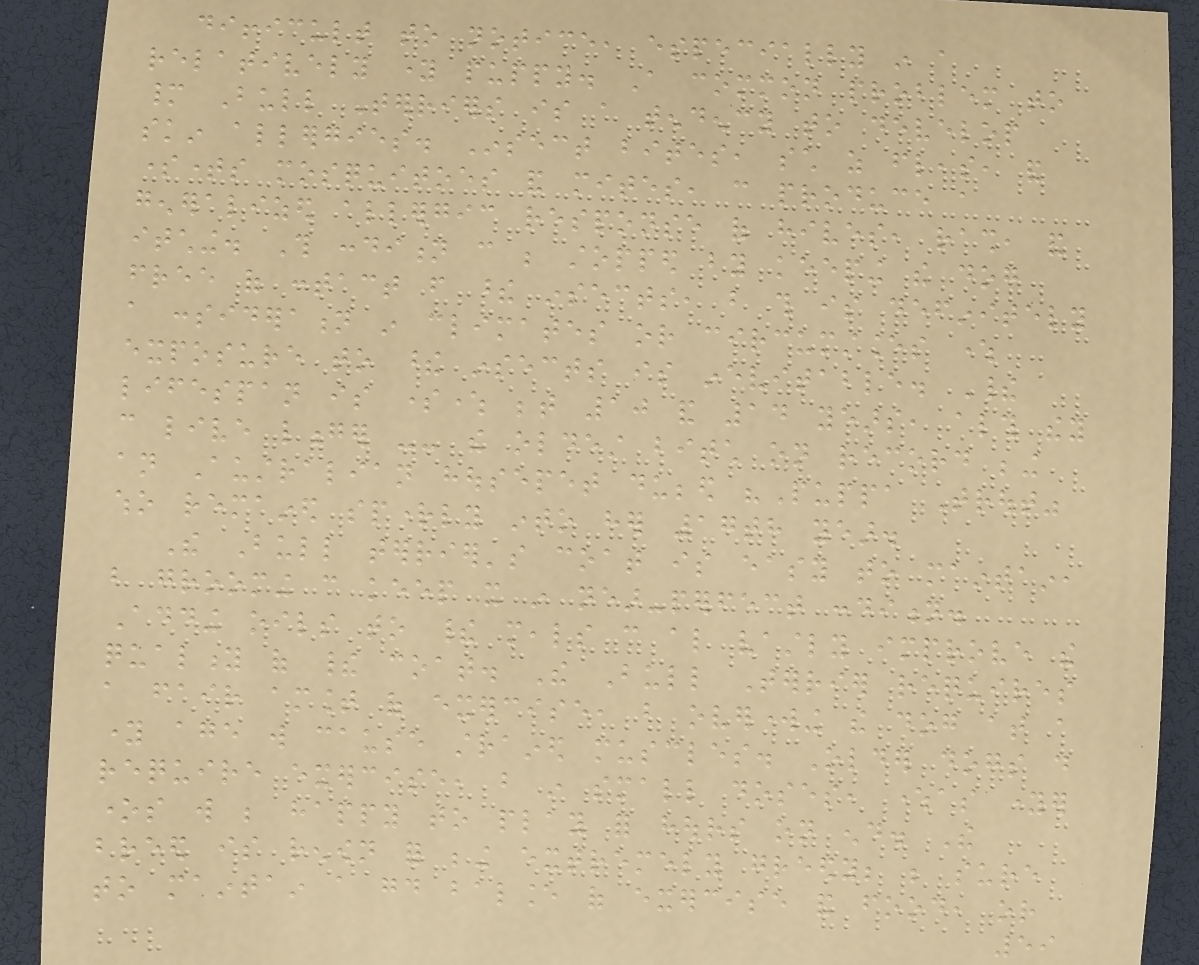difficult to notice, especially in a
relatively young puppy. A common problem to
many Bull Terriers is a tendency to develop
skin allergies. Insect bites, such as fleas, and
sometimes mosquitoes and mites, can produce a
generalized allergic response of hives, rash, and
itching. This condition can be stopped by keeping the dog
free of contact from these insects, but this is definitely
a consideration in climates or circumstances where
exposure to these insects is inevitable. Their
lifespan is somewhere between 10 and 14 years, although they
can live longer -- the oldest bitch on record being
an Australian housepet dubbed "Puppa Trout"
who remained sprightly into her 17th year.
The Bull terrier's coat is easy to maintain,
but grooming can keep it in near-perfect condition.
Adding oils to their meals can also vastly improve the
quality of their coat. The Bull Terrier requires
a fair amount of exercise, but overworking the dog at a
young age will cause strained muscles. Older dogs do
require exercise, but in small doses, whereas younger
ones will be happy to play for hours on end. The
breed is renown for being extremely greedy; be sure
to maintain a good balance of exercise and food, or
59
